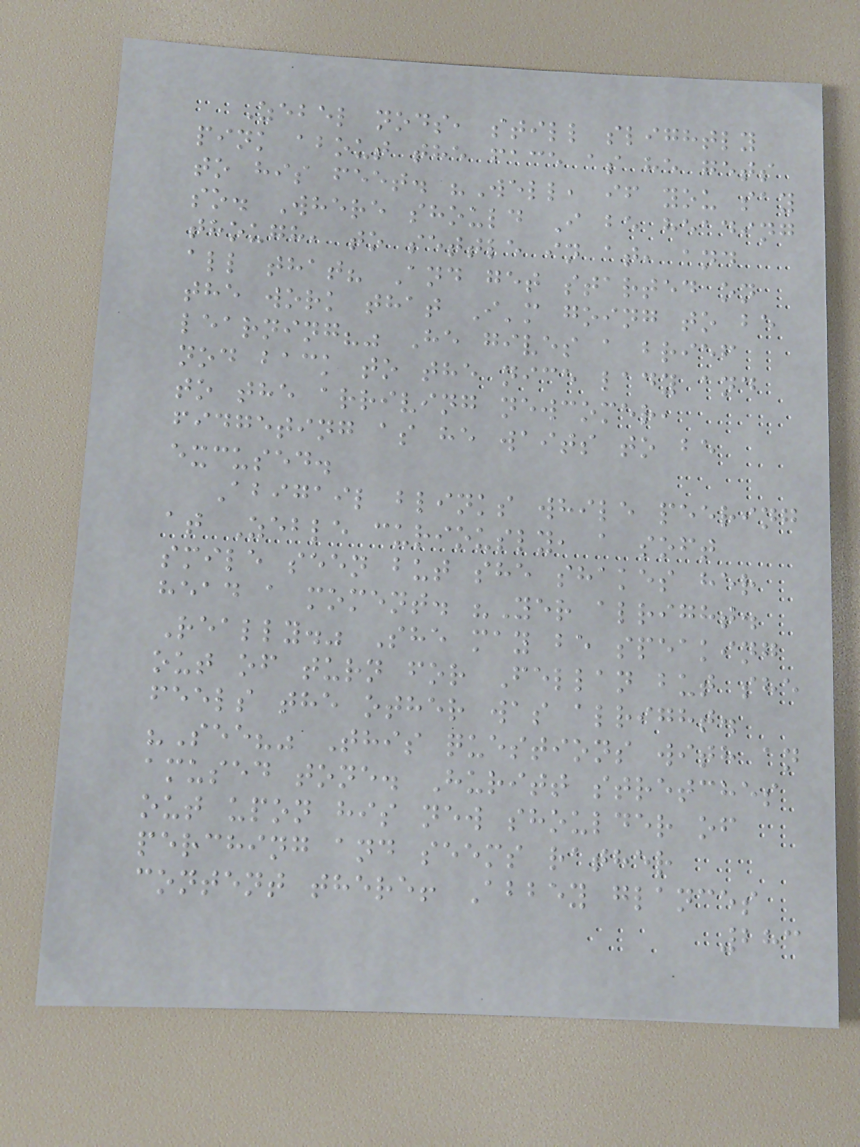Zebel nods, still slightly
pink about the face as he gets
to his feet. "Well, if you say
so. Where should I be heading
though, to settle in at, and
all that? And get started on
the work that I'm going to be
learning?" He gives a brief
nod back to the nice lady and
to the arriving newcomer,
fidgeting as he waits to be
excused.
Abigail blinks while peering
at Zeble curiously, a soft
smile seen but she shakes her
head a moment. "Yer alright.
Really." She may be speaking
out of turn for Fellan but she
feels the other was alright.
"See?" This questions with an
amused tone. Huritt stretches
out upon his new shoulder of
perching and seems rather
content there! Abbey glances
283
